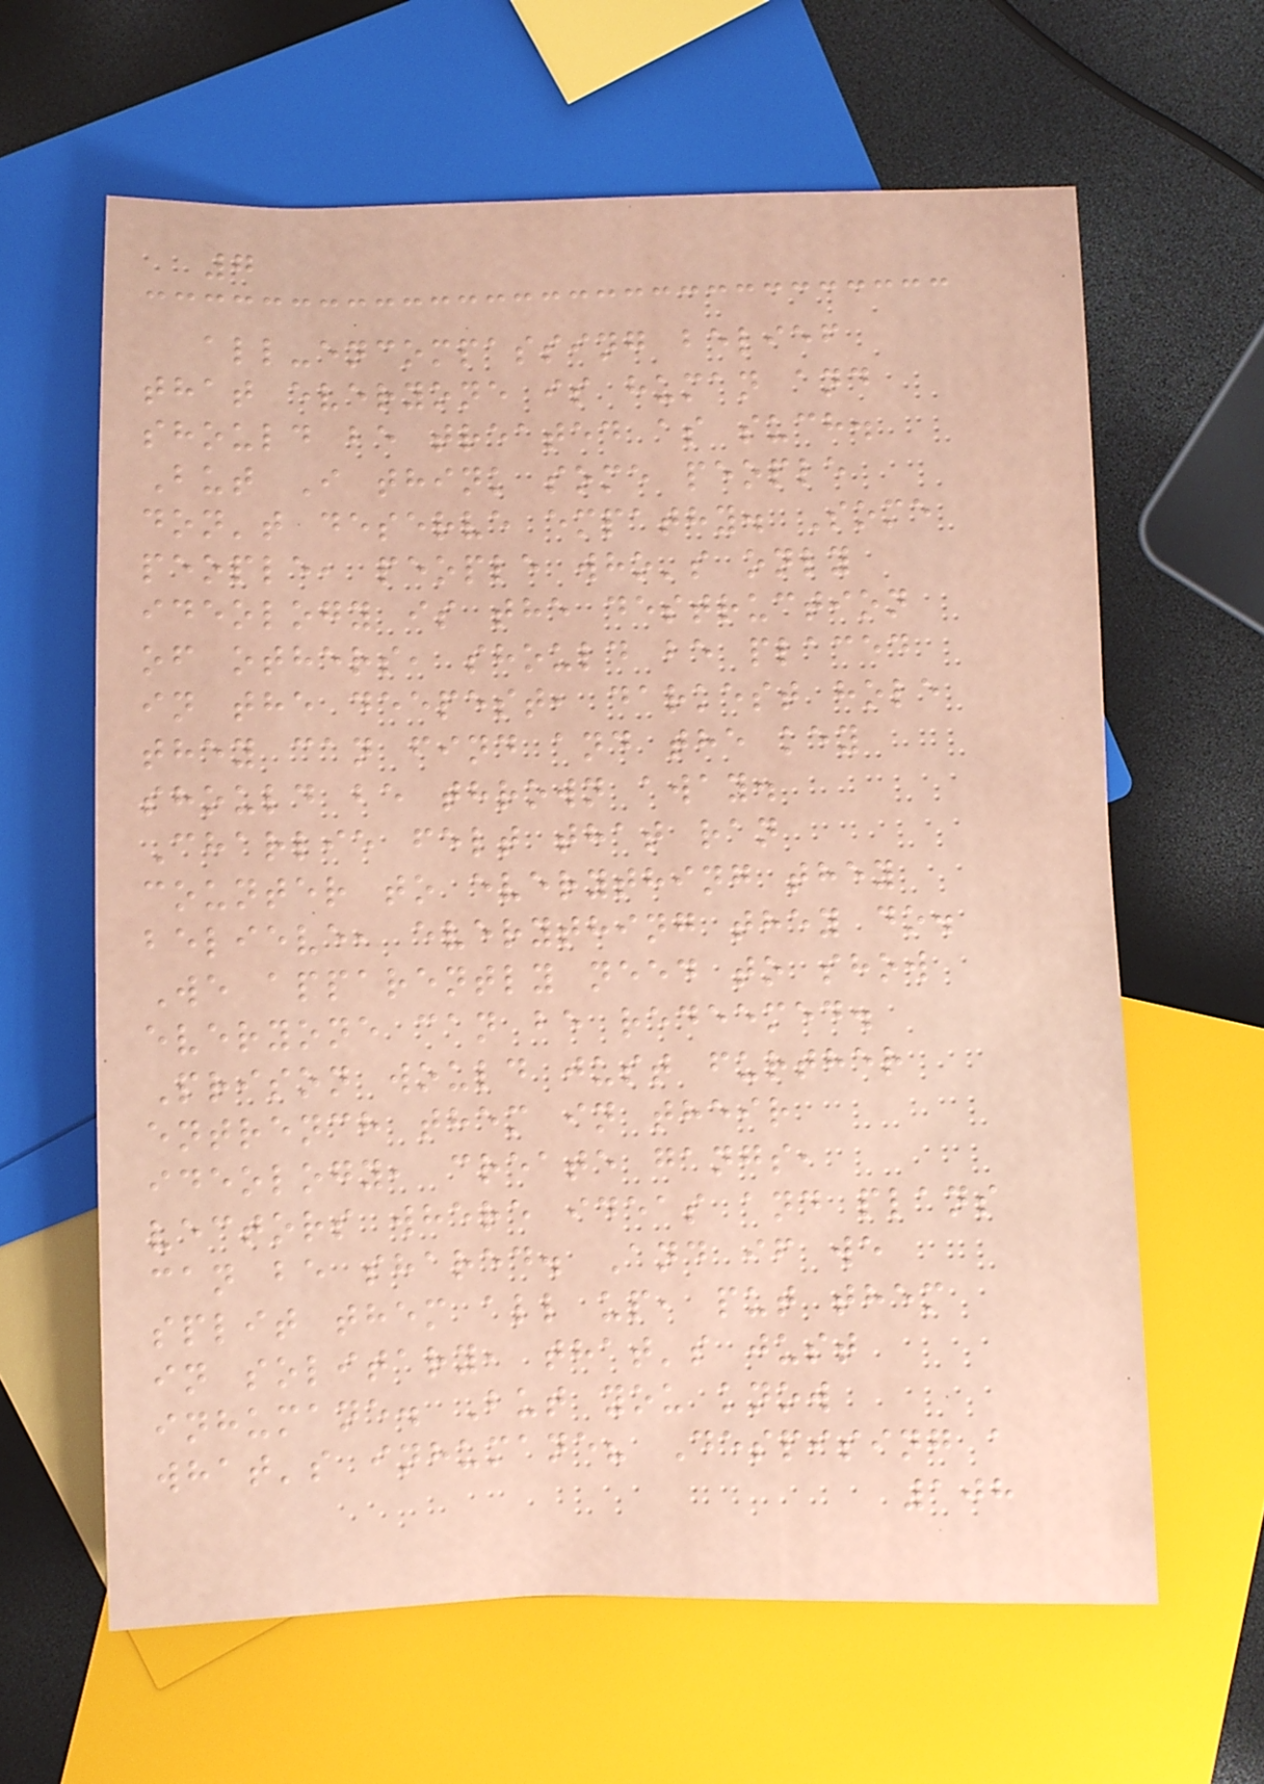7
all-encompassing belief
that everyone is human and
should be treated as such.
But I think some people
don't deserve empathy. Some
people, people who's only
ideology is the destruction
of others, should be placed
in the deepest, darkest hole
they can find and the key
should be thrown away.
Charlie felt that ran
counter to everything they
believe, everything they do.
We apparently need to show
everyone can be redeemed.
Prison would just further
entrench them in their
ideology, create gangs,
vectors where ideas and plans
can be shared. And if we
split them all up, put them
in solitary, that's just
inhumane. But you know
what's inhumane? Despising a
108
